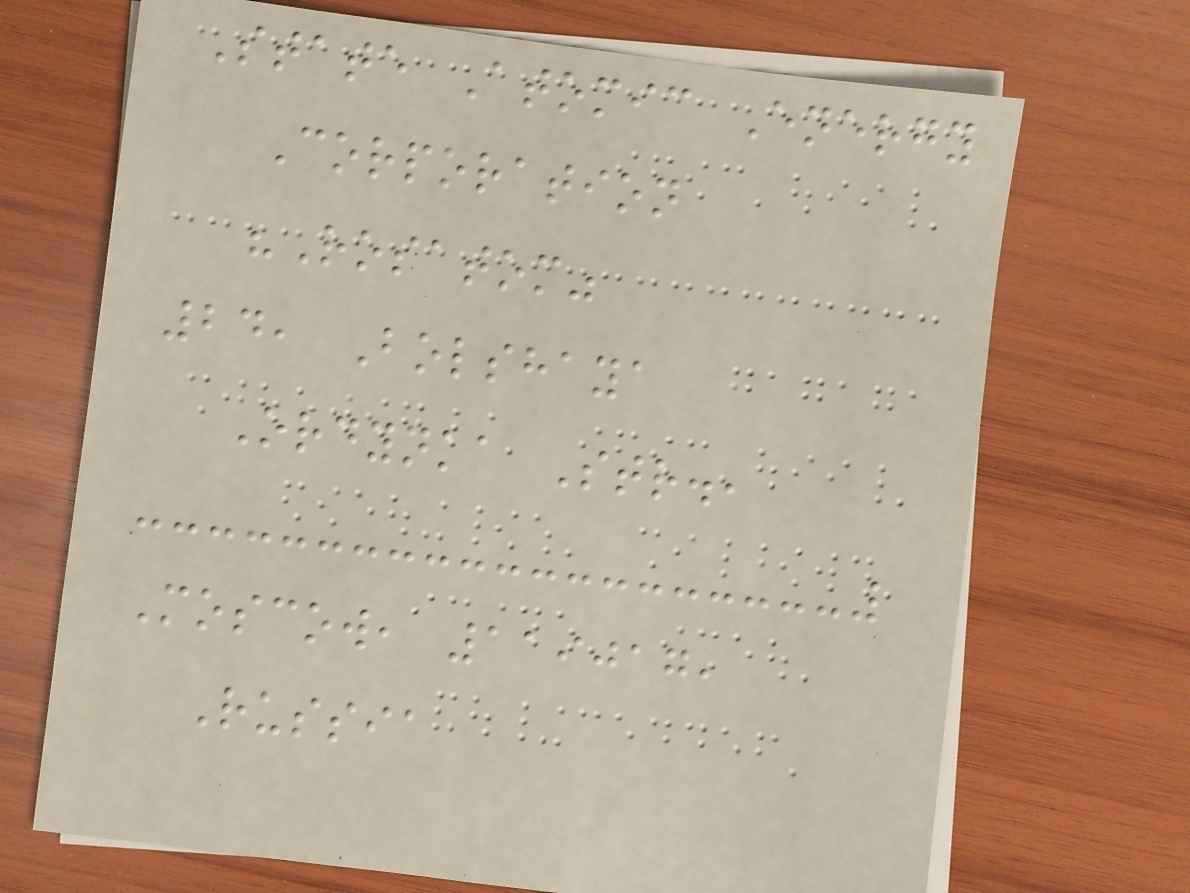State Atomic Energy
Corporation
"Rosatom"
24, Bolshaya
Ordynka Str.,
Moscow, 119017,
Russia
